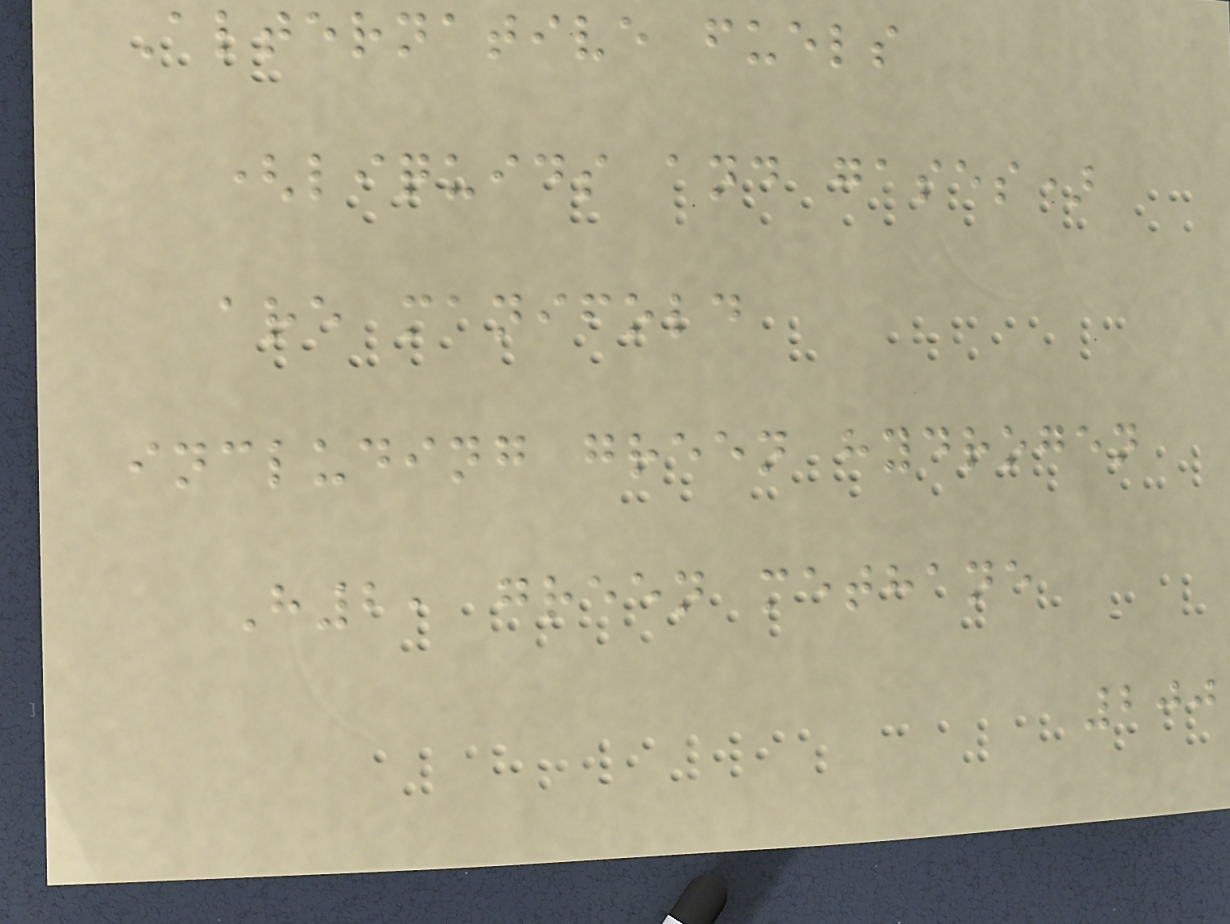Alternative fuels
(liquids and gases)
are manifold
including green hydrogen
H2, green methane
200
